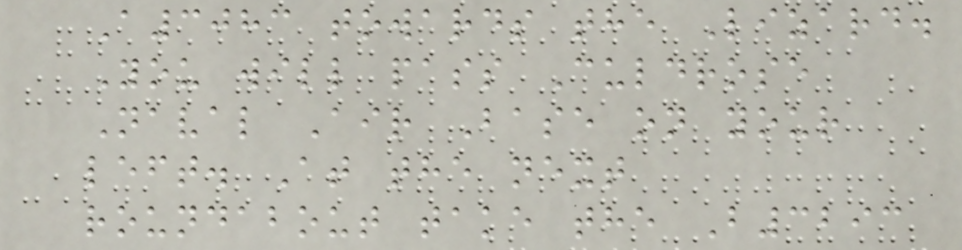A3083 towards the Lizard.
You will pass Culdrose
Naval Air Base on your
left. At the next
roundabout take the B3293
